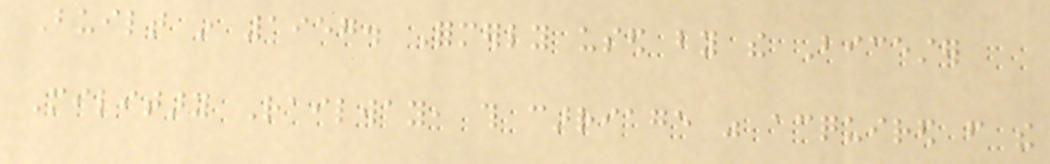Built in 1957. Formerly used by the Bicester
Military Railway, this carriage was acquired from the
